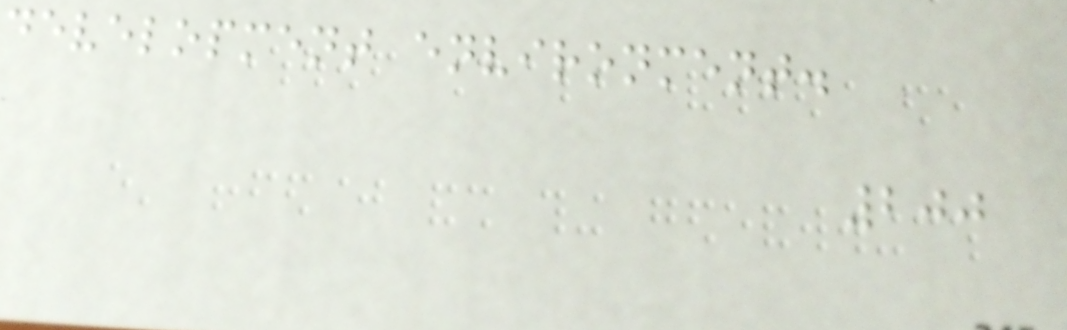development environment.
200
